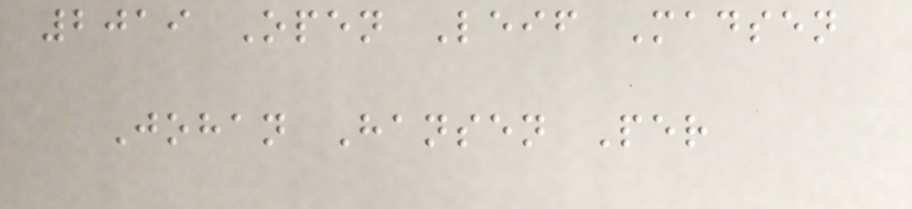2019 Open Leif Madsen
Johan Hansen Per
